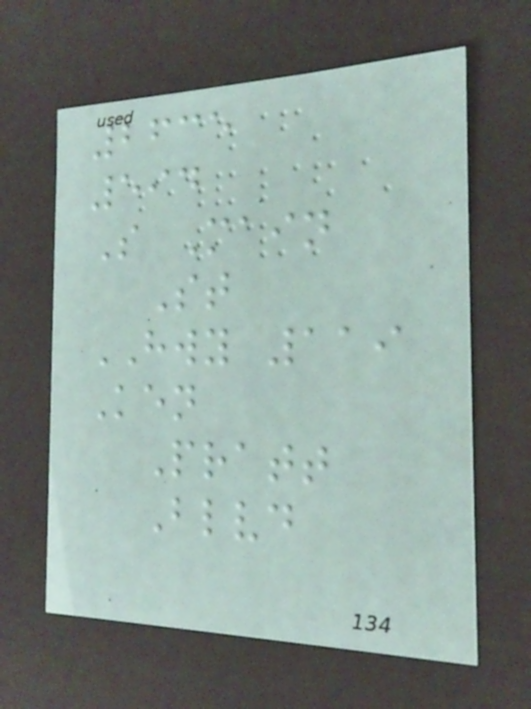2635
594
S Main
St
HWY 119
Ken
Pratt
Blvd
